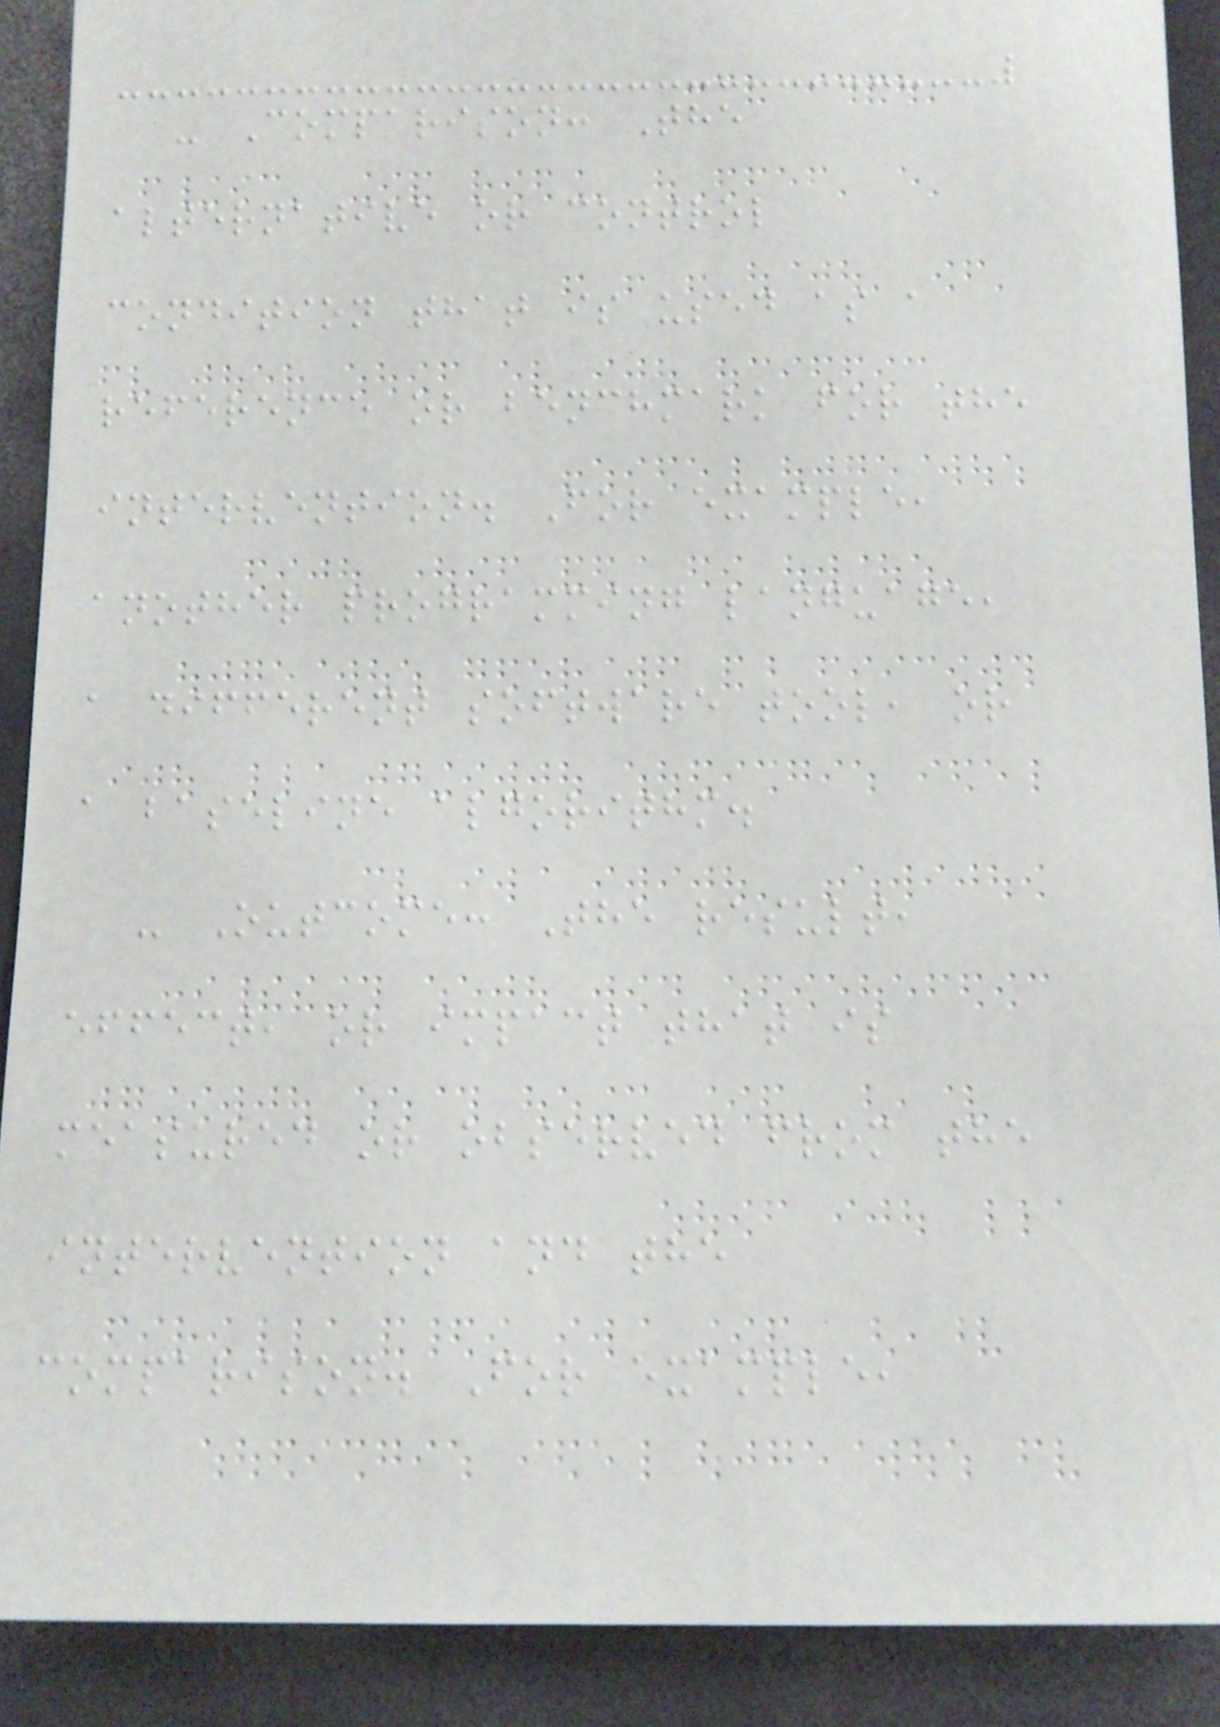- Comparison: The
alternative or control
condition that is used as a
reference or benchmark for the
intervention. For example,
another programming language,
a different software tool, or
a baseline algorithm.
- Outcome: The result,
effect, or impact that is
measured or observed from the
intervention and the
comparison. For example,
